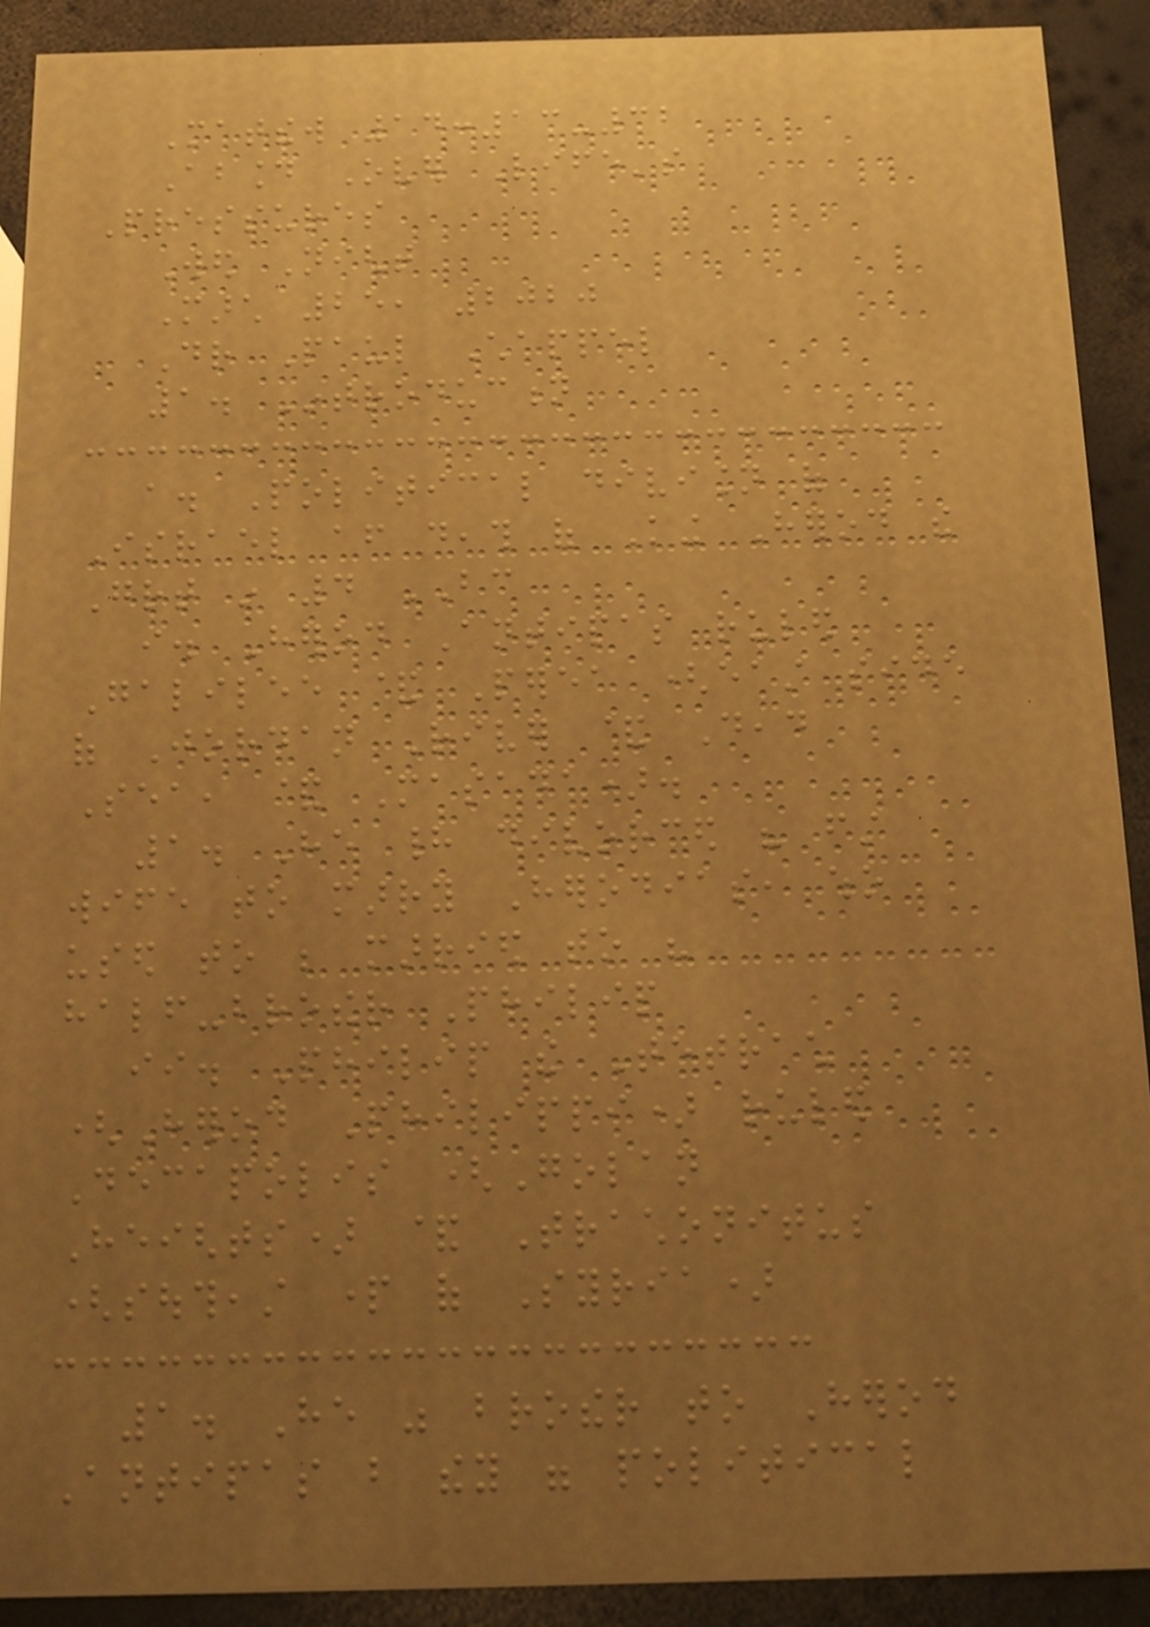Matthew 14:13-32
Abound Over Life's
Pressures
Wed Night
March 25, 2020
Dr Paul Chappel
1. Introduction
a. Political division of
Israel after death of King Herod the
Great in 4 BC
i. Herod Antipas ruled
Galilee & Perea (east side
of Jordan River & Dead
Sea, & Masada).
1. He had divorced his first
wife to marry Herodias, who
used to be married to his
half-brother Philip
ii. Philip the Tetrach
(Herod Philippi) ruled
Decapolis (Golan
Heights) & Trachonitus
(southeast part of Syria)
1. He was brother to Herod
Antipas but they were political
